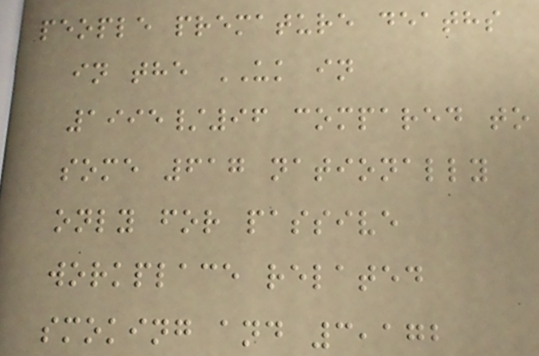people premature deaths
in the UK in
1995/96 compared to
some 617 nationally
only for passive
workplace related
smoking and 3,172
